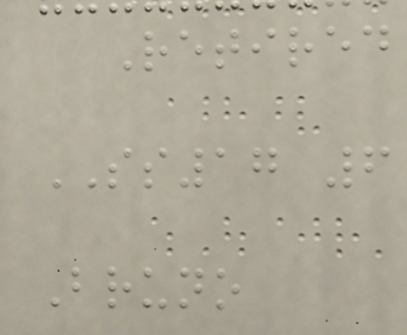Retired
SS17 6
Bruno
